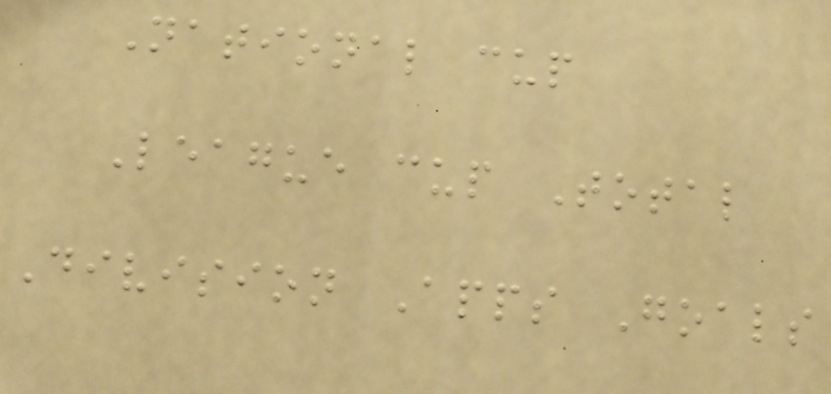National cup
League cup Total
Division Apps Goals
